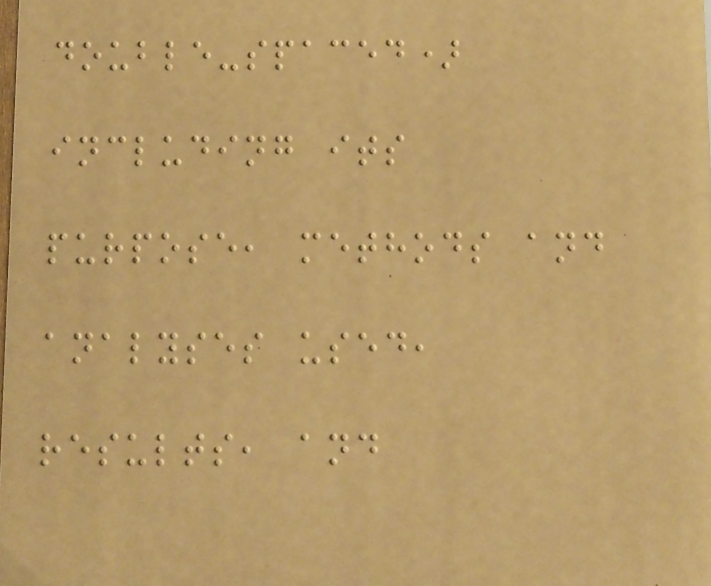double-spaced)
including its
purpose, methods and
analyses used,
results, and
